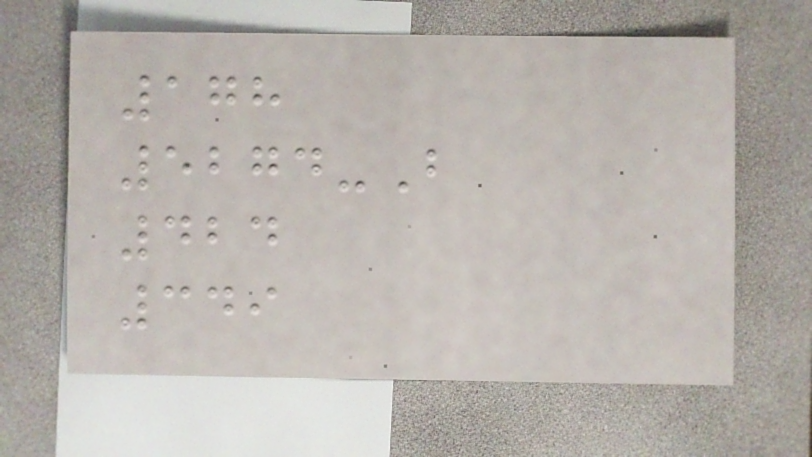178
5274-B
424
349
